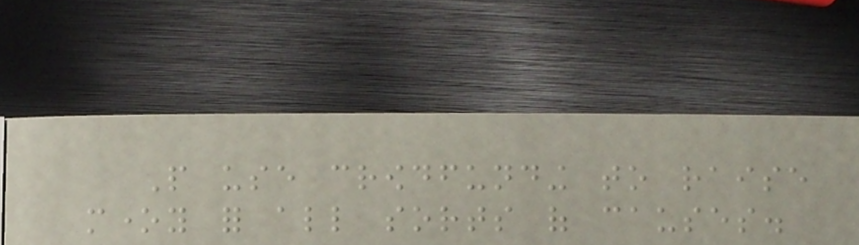People use crowdfunding to raise
money for all sorts of causes.
